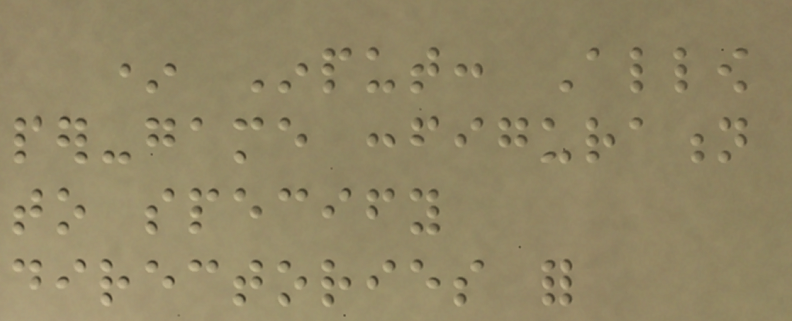* Input: Allow
per-game configuration
to specify
directories for
